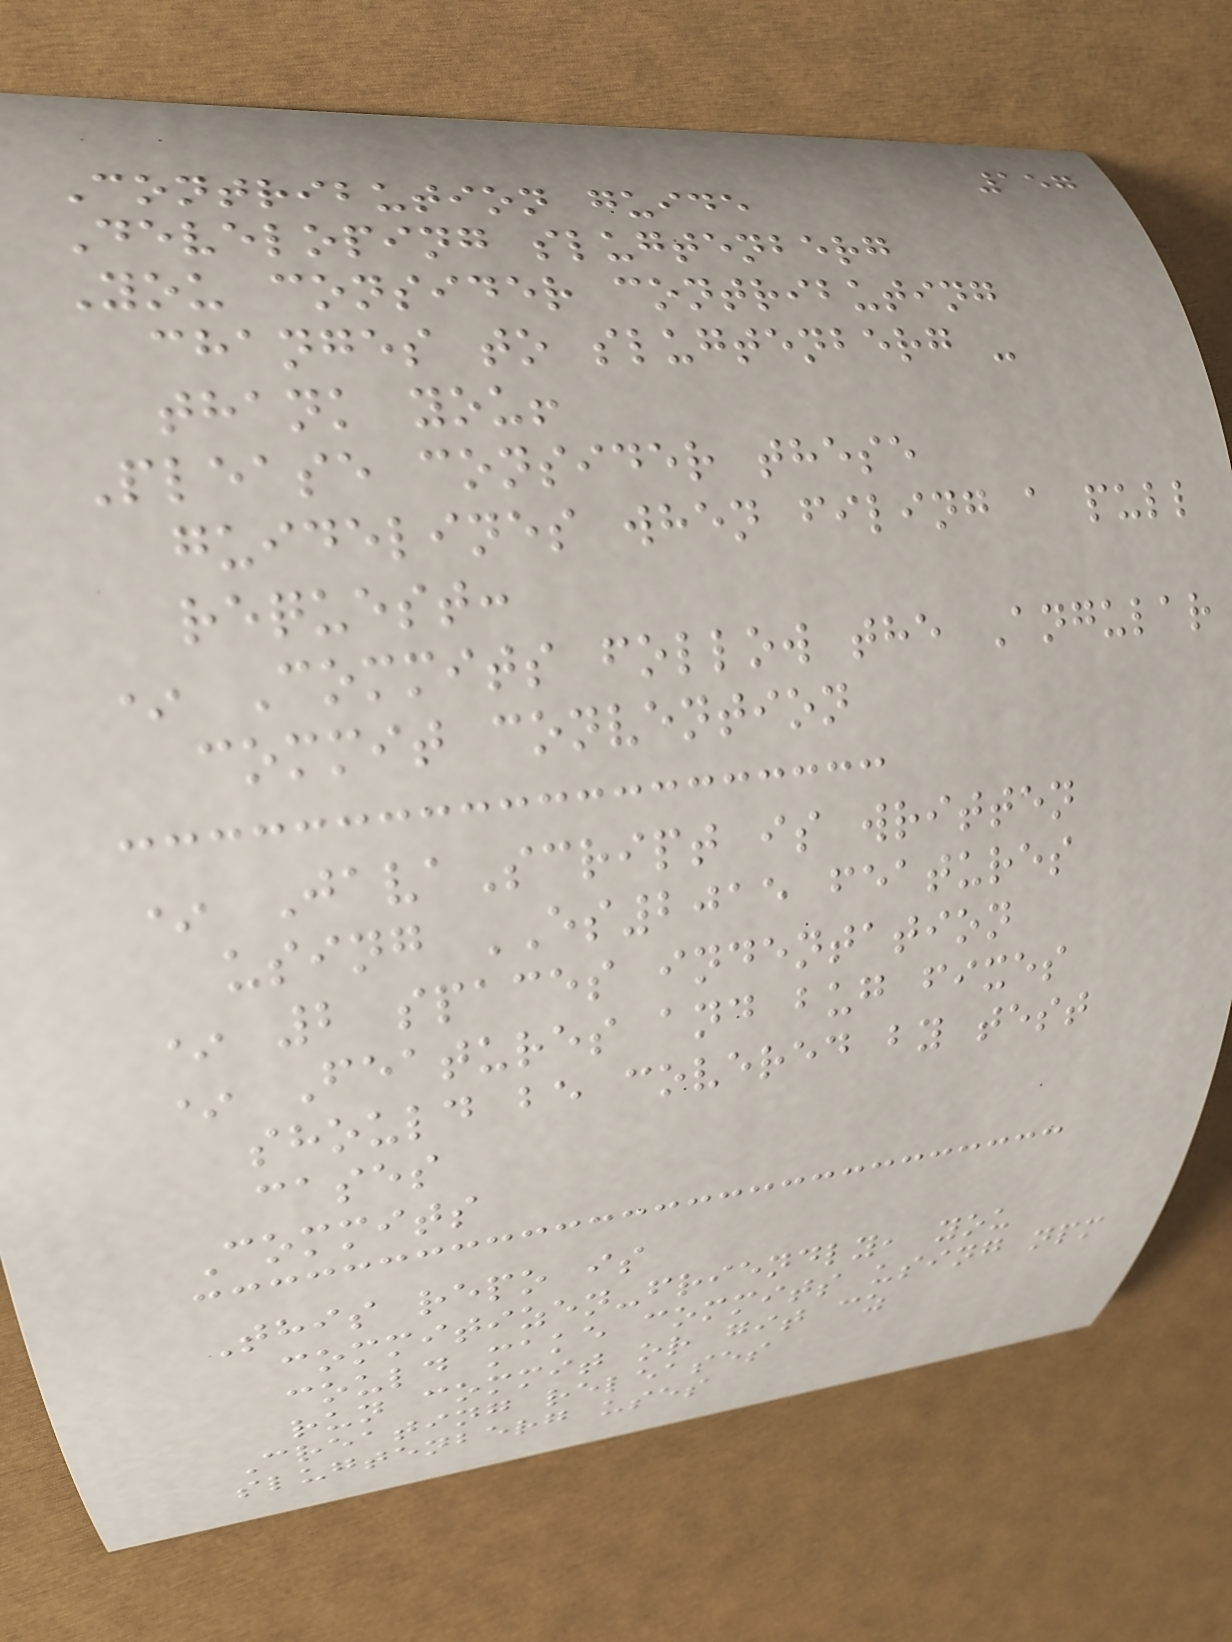157
Contribution guide
Developing slugtenberg
You consider contributing
changes to slugtenberg -
thank you!
Please consider these
guidelines when filing a pull
request:
* Commits follow the Angular
commit convention
* JavaScript is written
using ES2015 features
* 2 spaces indentation
* Features and bug fixes
should be covered by test
cases
Commits
This repo is
commitizen-friendly, you
could make commits using npm
run commit or git cz
Creating releases
slugtenberg uses
